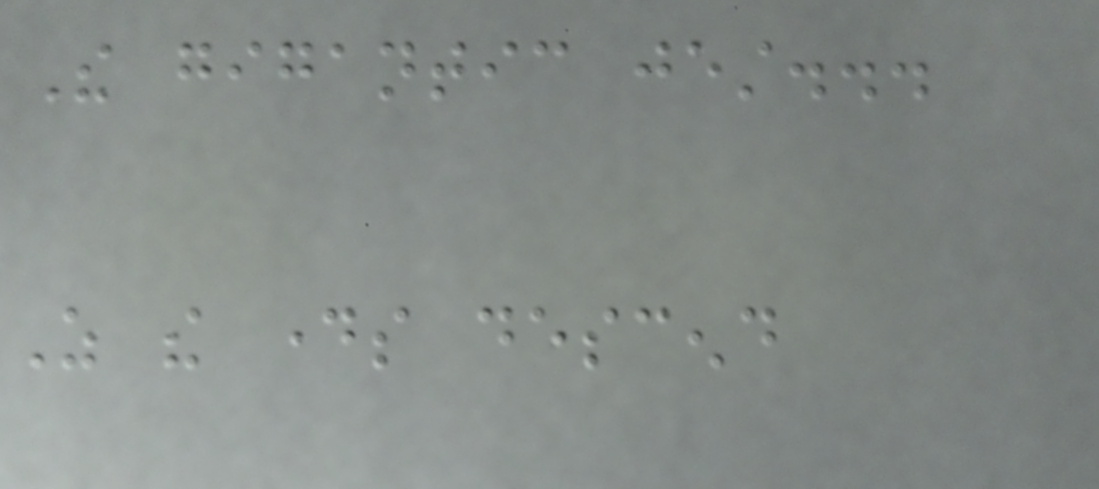The gigantic jest...
As the days descend
